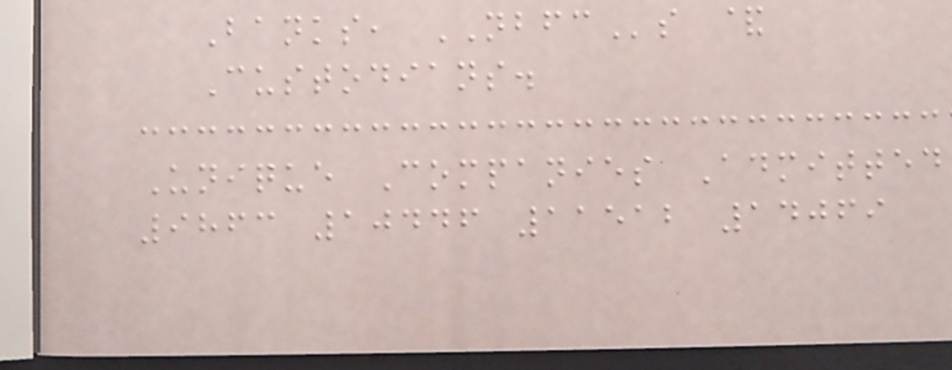Banks, NBFCs &
Custodians.
Unique Companies Admitted
9863 10446 11512 14069
